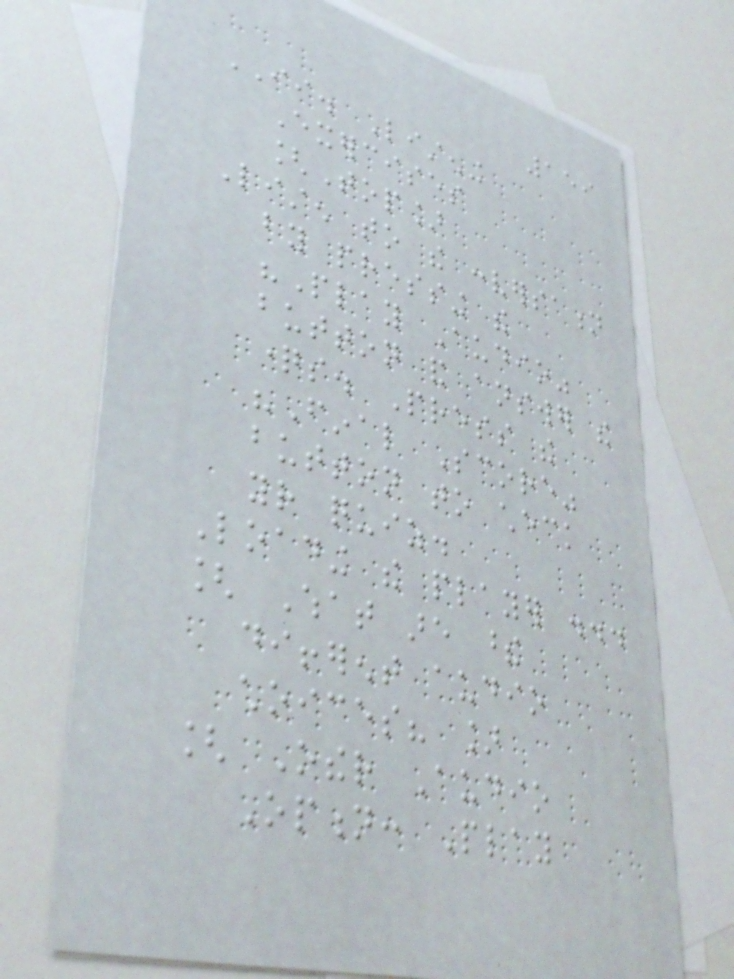159
II. Listening
Exercises
[Top]
Listen to the conversation
by pressing the
"Play Audio"
button and answer the
questions. Press the
"Final Score"
button to check
your quiz.
Loading the player ...
[ What are these
different audio
choices? ]
[ Other Audio
Option: Play
